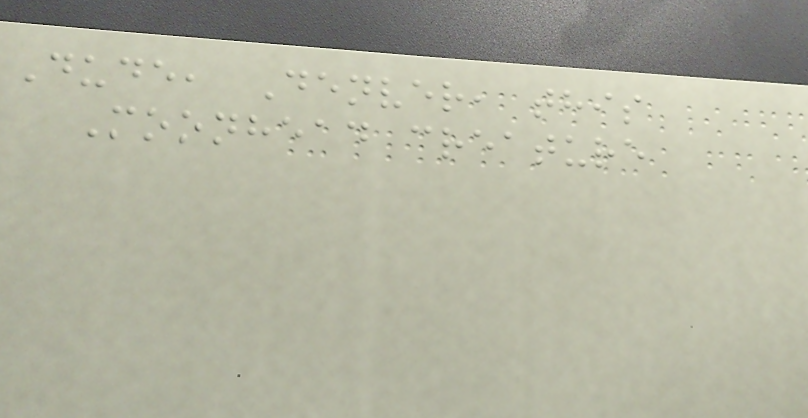Dude, Denver, this
Moonhead creature
